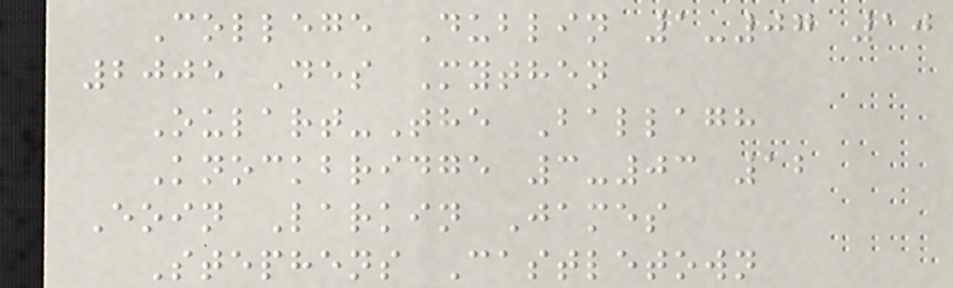College Dublin 1-07 10
2005 Des Mythen
Oulart-The Ballagh
Knockbridge 3-03 12
Eoin Larkin James
Stephens Castletown
